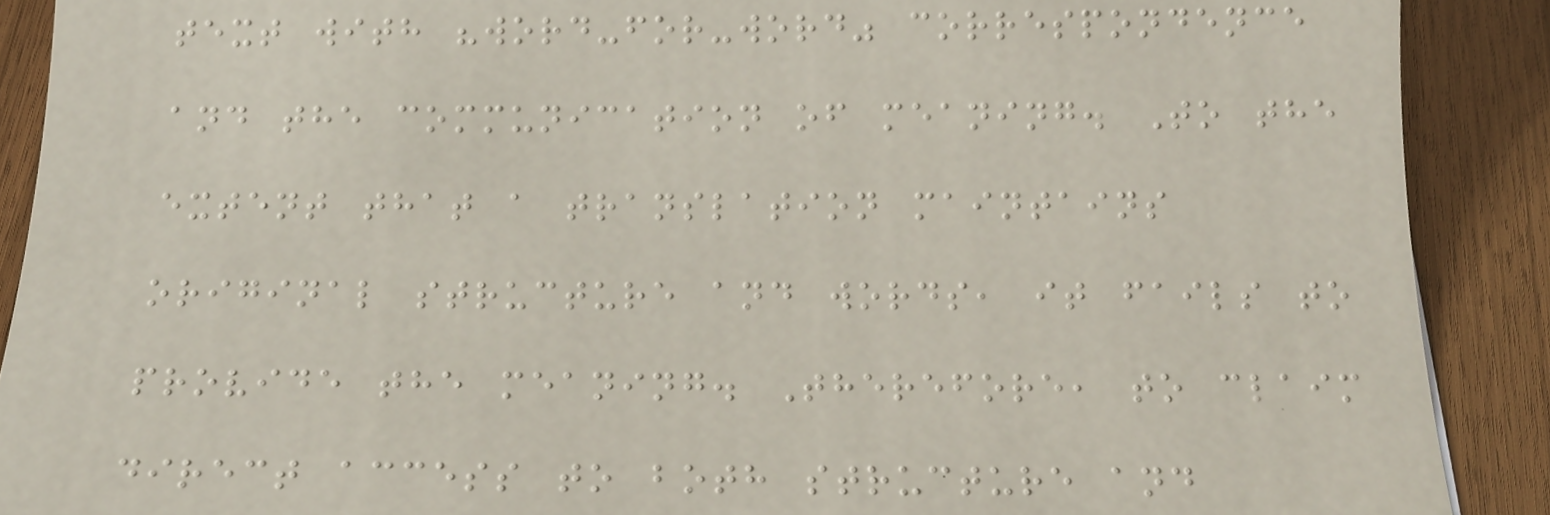text with "word-for-word" correspondence
and the communication of meaning. To the
extent that a translation maintains
original structure and words, it fails to
provide the meaning. Therefore, to claim
direct access to both structure and
